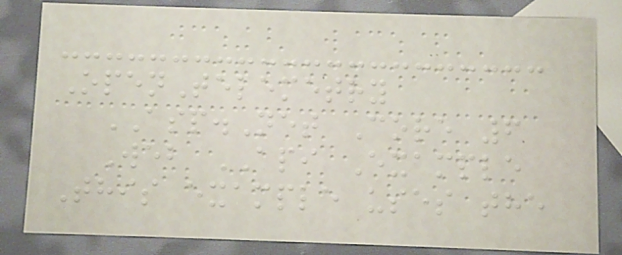OpenTelemetry
ASP.Net Core 6
Web API Example
This example uses the
